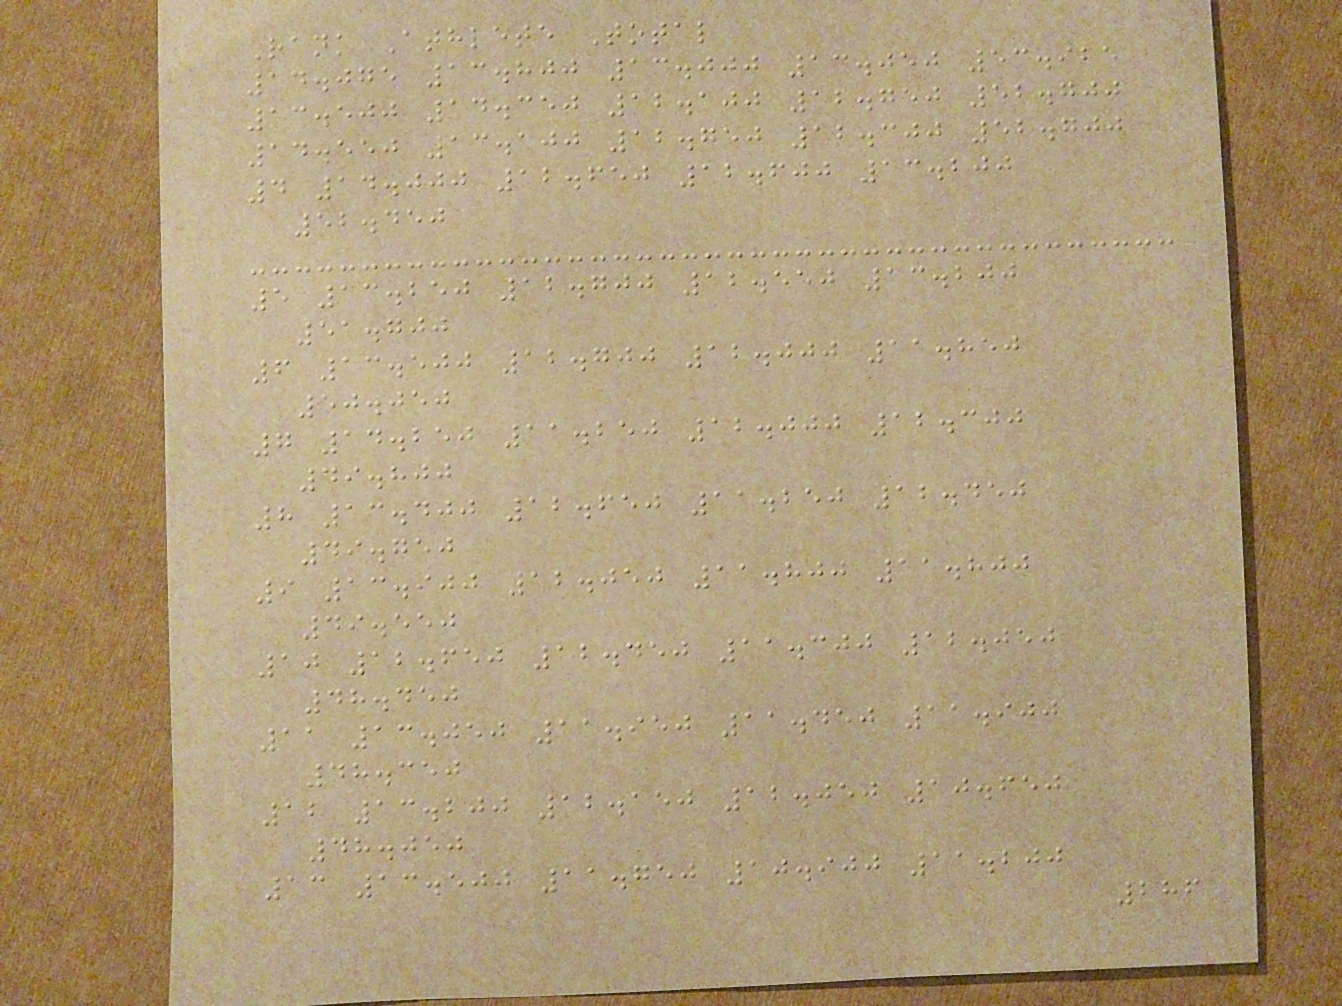Rank Athlete Total
14.075 13.800 13.000 13.050 53.925
13.500 14.350 12.100 12.750 52.700
14.550 13.100 12.750 12.300 52.700
4 14.000 12.650 12.600 13.200
52.450
5 13.250 12.700 12.550 13.200
51.700
6 13.500 12.700 12.000 11.850
50.050
7 14.250 11.250 12.000 12.300
49.800
8 13.400 12.650 11.250 12.450
49.750
9 13.900 12.050 11.800 11.800
49.550
10 12.650 12.450 11.300 12.050
48.450
11 13.050 11.950 11.450 11.900
48.350
12 13.200 12.150 12.050 10.650
48.050
13 13.500 11.750 10.900 11.200
286
